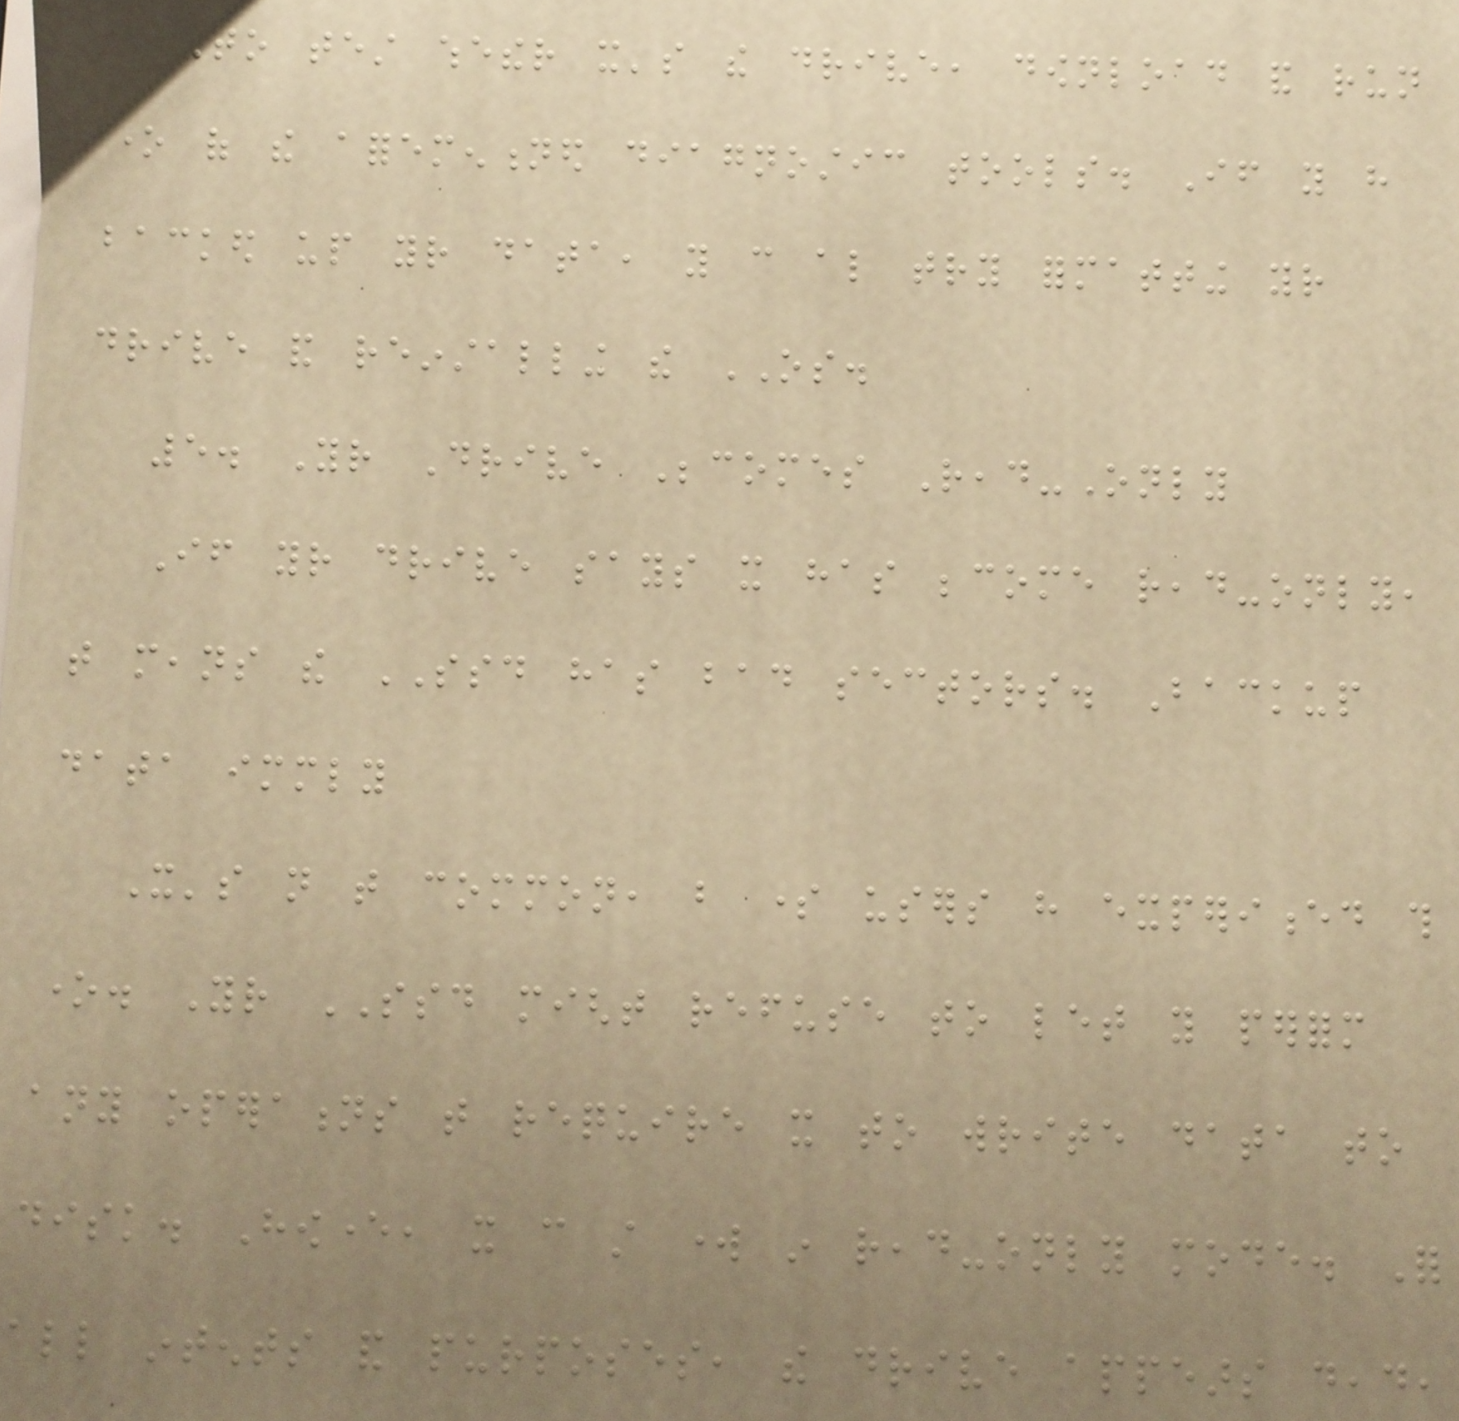To test whether it's the drive, download and run
one of the aforementioned diagnostic tools. If you have
backed up your data, you can also try formatting your
drive and reinstalling the OS.
5. Your Drive Becomes Read-Only
If your drive says it has become read-only,
that means the SSD has bad sectors. Backup
data immediately
It's not that common, but some users have experienced this
one. Your SSD might refuse to let you perform
any operations that require it to write data to
disk. However, it can still work in read-only mode. For
all intents and purposes, the drive appears dead,
